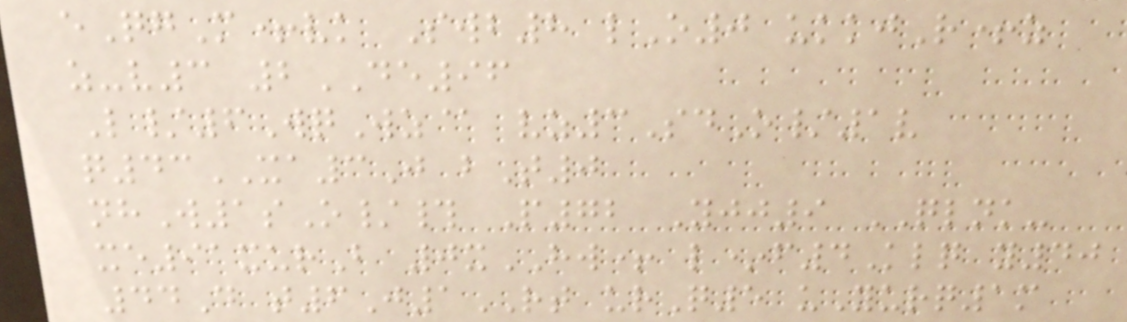eQgM+vk Swb8 lO0 ukkjR+z
z-v3 2DE96
L/6WqWz@ vz3SdO/1v
q43XA3J bT0
nhW1sO/# P72 Yjj9 QLNK-
xe91xurB 0xHW+ l*f4Klq y40
44D t6J1RT urQ5 uYurq1m
